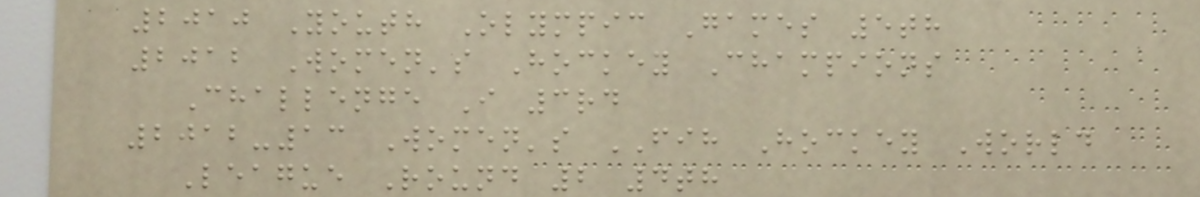2010 Youth Olympic Games 5th
2012 Women's Hockey Champions
Challenge I 3rd
2012-13 Women's FIH Hockey World
League Round 2 4th
